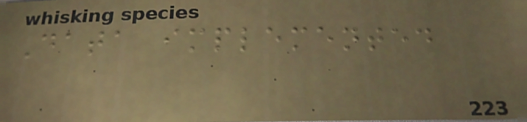Data implemented
